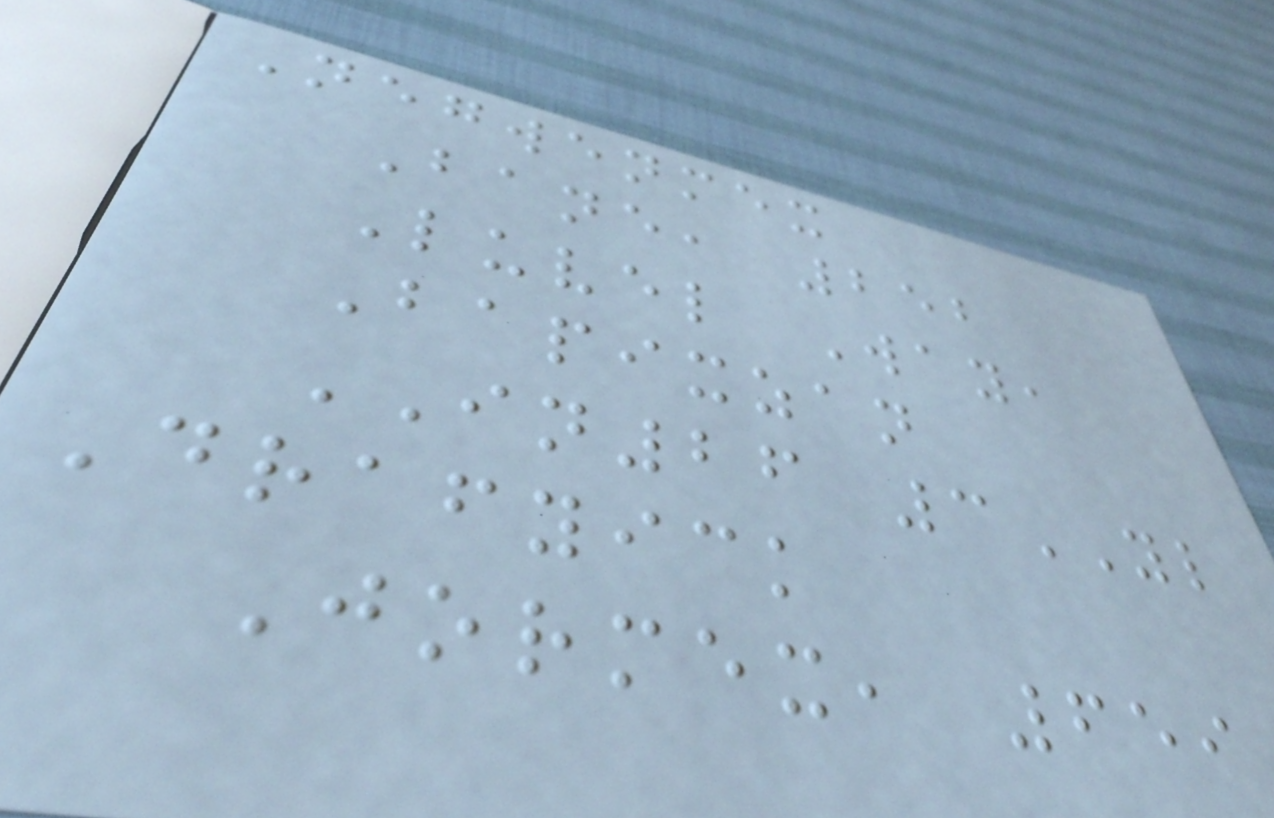Negwenmex
Bane, 252
Luvel Way,
Bapixzan
IN26 3YL
Drafyick
Jormex, 659
